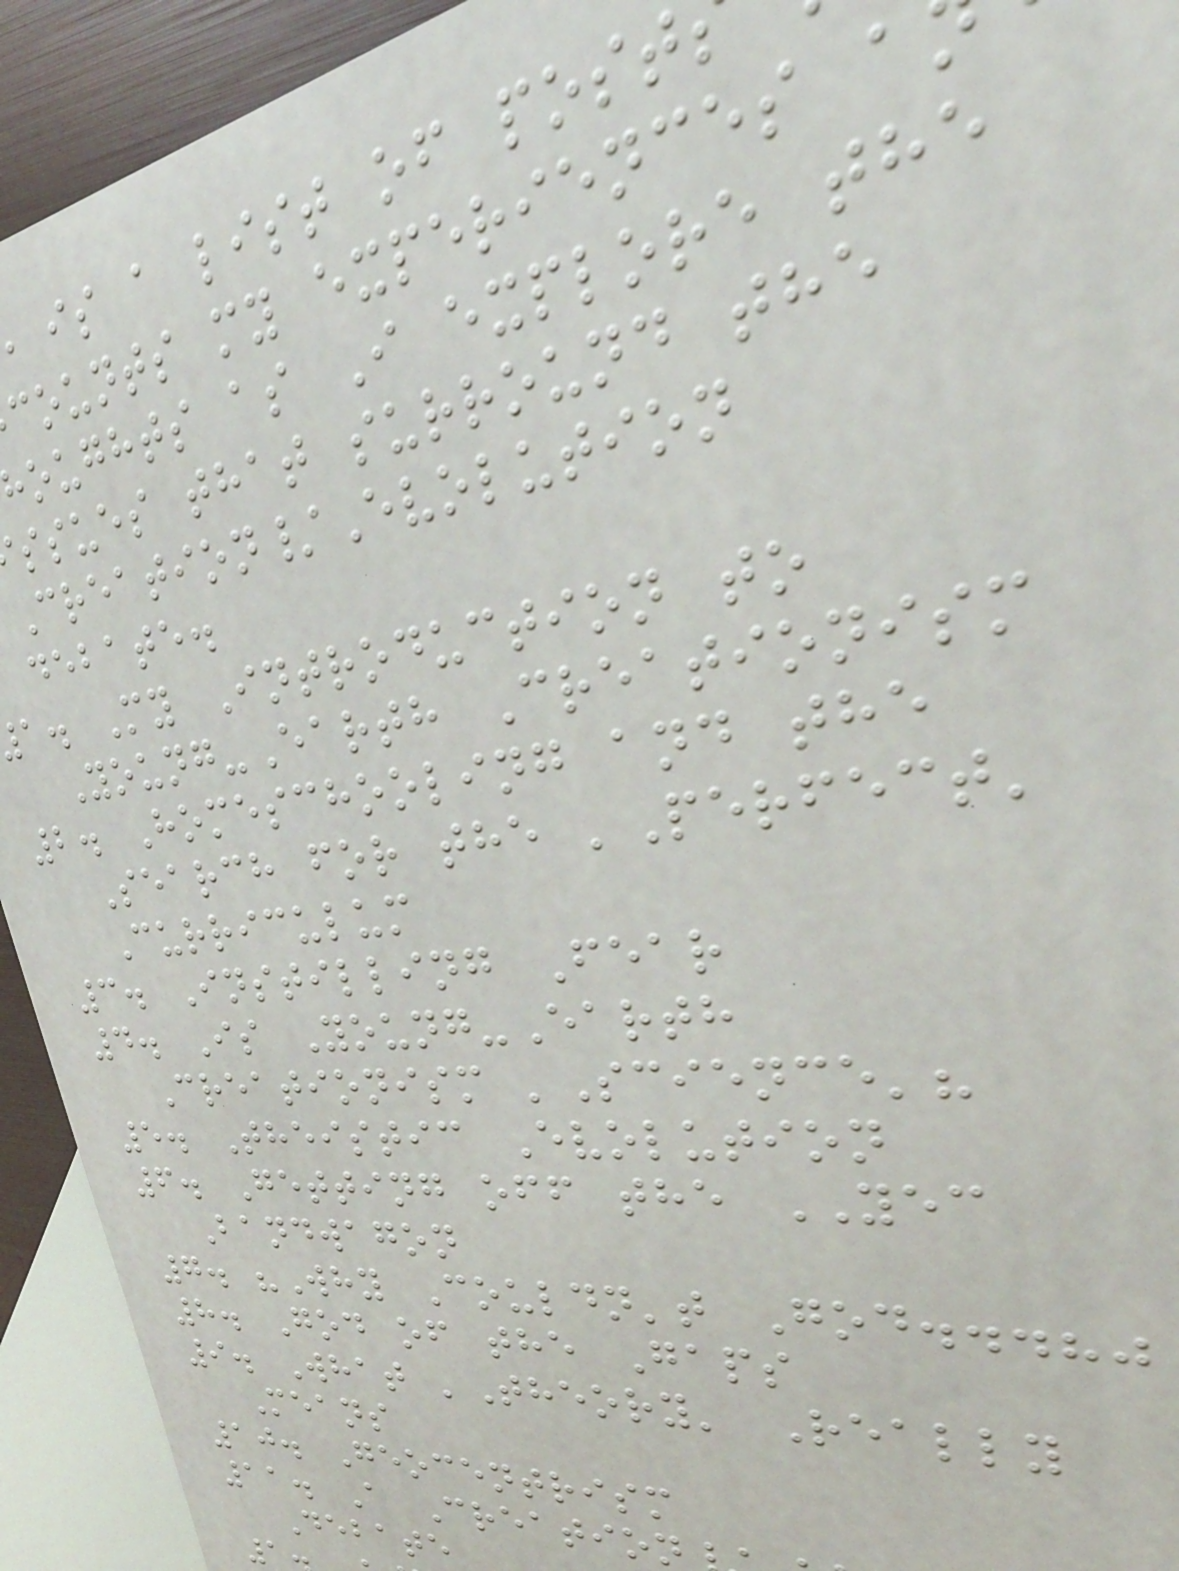is a list of post
counts my experiences a
oughts as I explore the
ssues that surround the
Creation/Evolution
debate.
a. My Introduction to
Young-Earth Creationism
2. Homeschooling and the
Search for the 'Perfect'
Curriculum
3. Instilling Fear
4. Is Young-Earth
Creationism 'Science'?
5. Theistic Evolution
6. Getting off the YEC
Bandwagon
7. "Why Couldn't God...?"
8. God of the Gaps
9. What 'Theory' Really
Means
10. Geocentrism
11. A Creation
Debate
